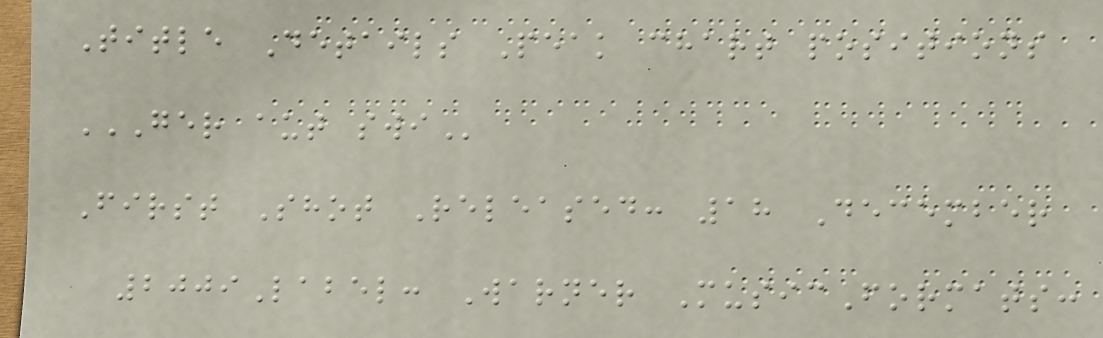Title Details Peak chart positions
GER AUT SWI
First Shot Released: 18 December
2009Label: Warner MusicFormats:
